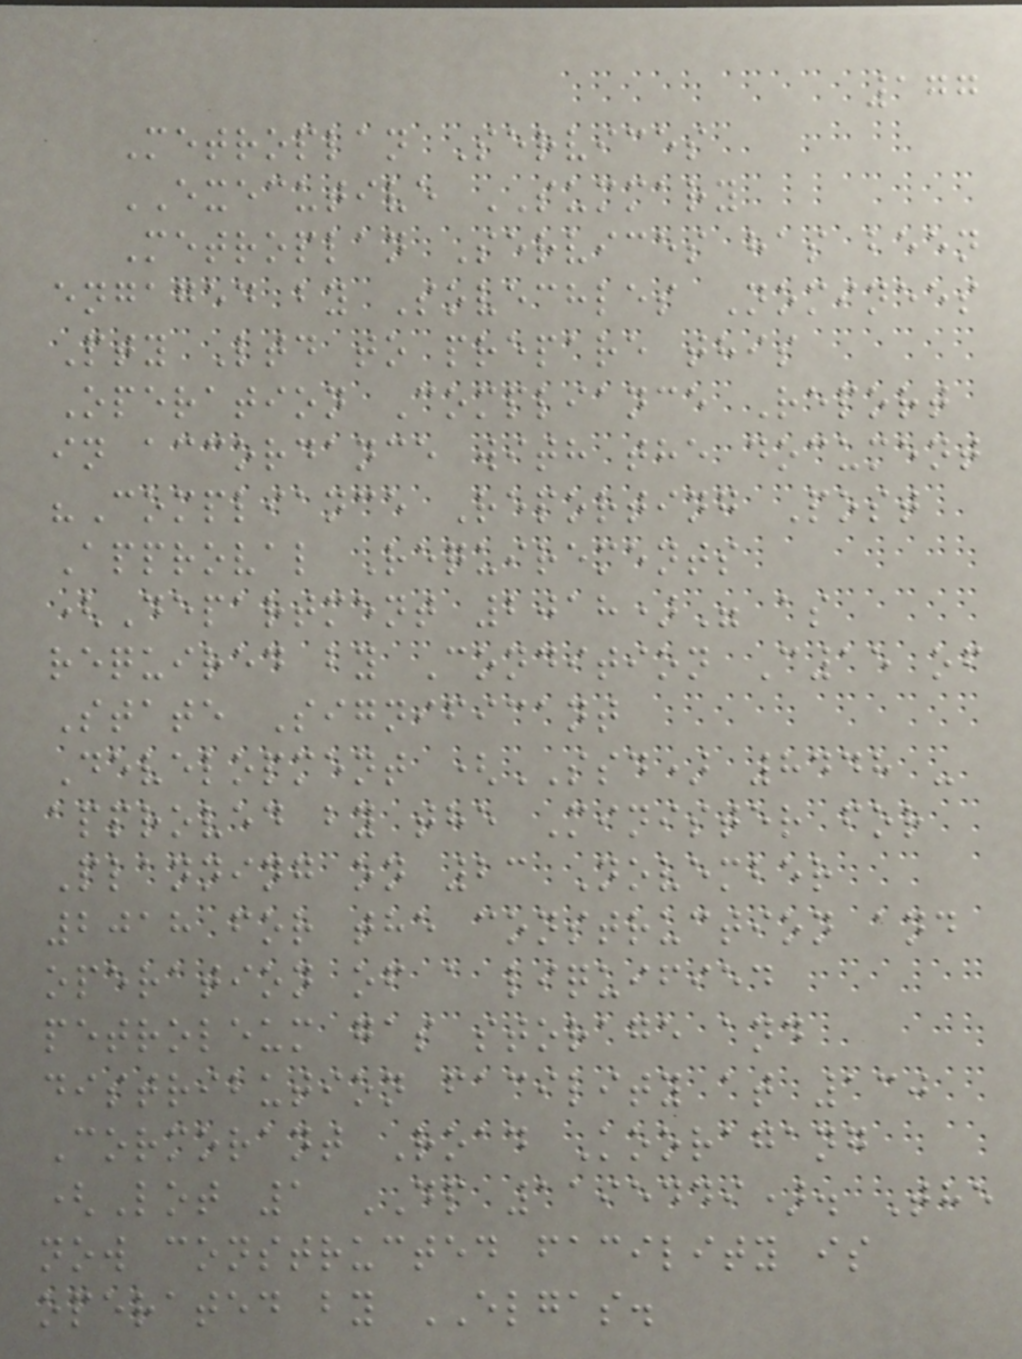177
Metroplan Services
EXECUTIVE SUMMARY
Metroplan Services has been
engaged by Sovechles Nominees
Pty Ltd to prepare this
Operation Compliance Report
in accordance with the document
"Compliance Reporting Post
Approval Requirements
(Department 2018)" as
required by Condition C15 of
State Significant
Development (SSD) 8448 -
approved by the Minister for
Planning on 23 November
2018 for the construction and
operation of a liquified
petroleum gas storage and
distribution facility at 130
Cormorant Road Kooragang
(Lot 1 DP 1195449). The
now constructed facility is
operated by ELGAS.
